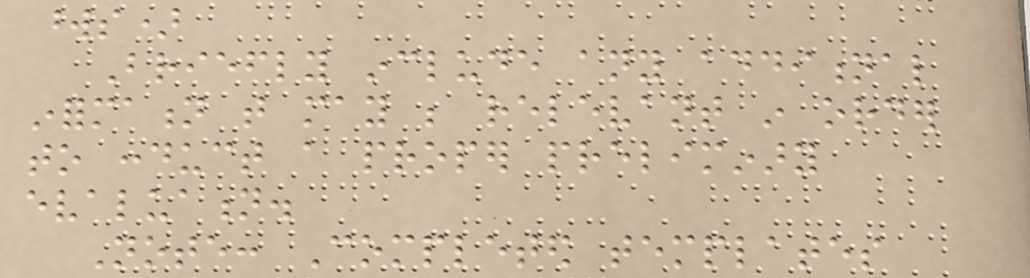words)
Briefly include any additional
information that may be relevant in order
to conduct a proper preliminary
evaluation.
Note: Completed templates
